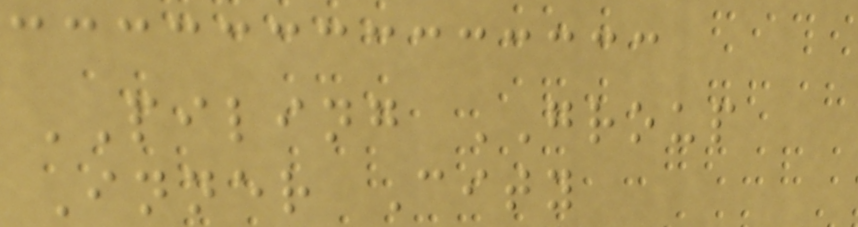PILING GROUP
Inner City
